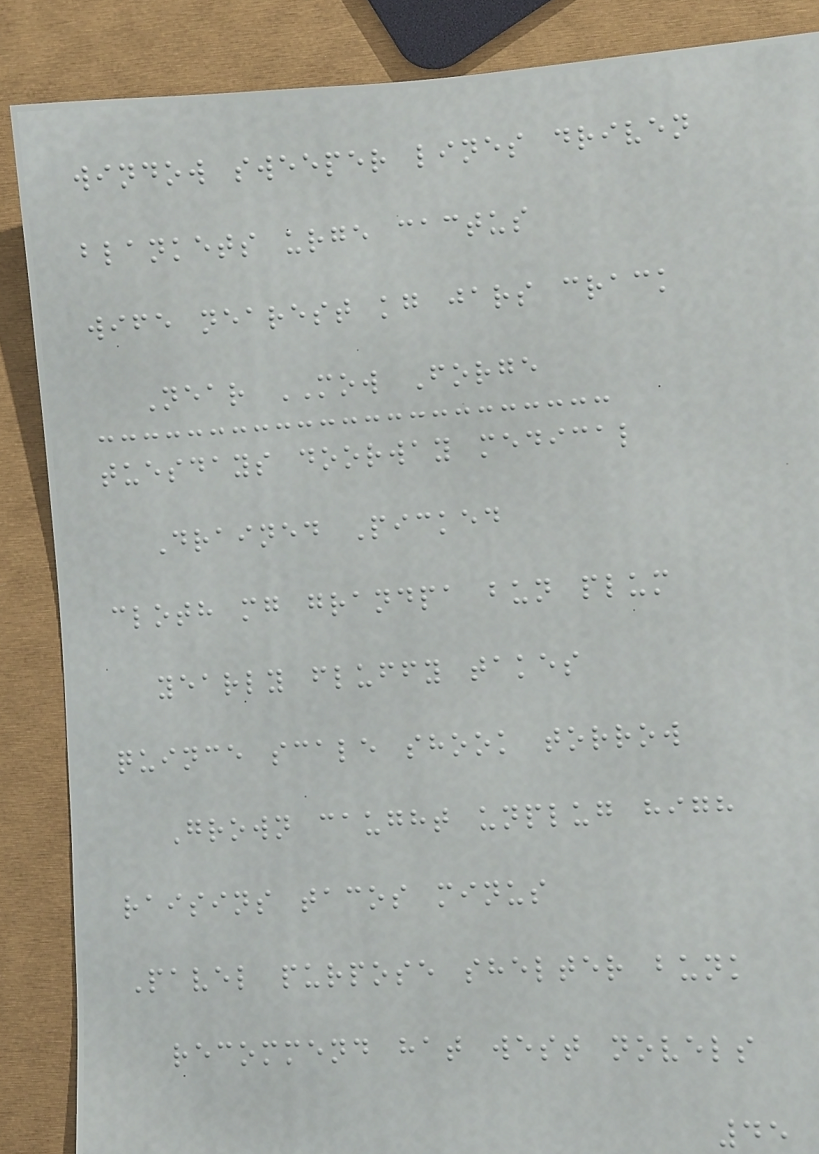window sweeper lines driven
blankets urge cactus
wife nearest kg jars crack
Near MOW Forge
tuesdays doorway medical
Drained Picked
cloth mg grandpa bun plum
yearly fluffy takes
quince scale shook torrow
Grown caught unplug high
raisins tacos minus
Pavel purpose shelter bunk
recommend hat west novels
45
